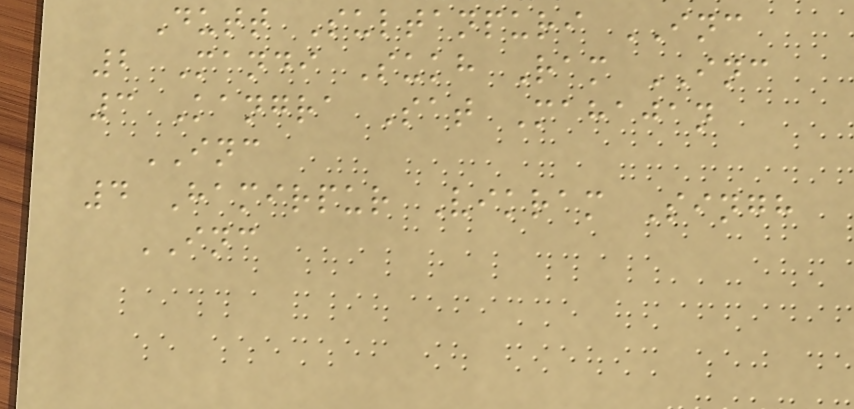Dutt Sultanpuri INC
2 Mandi Sukh Ram INC
3 Kangra Sat Mahajan
INC
4 Hamirpur Vikram Singh
INC
